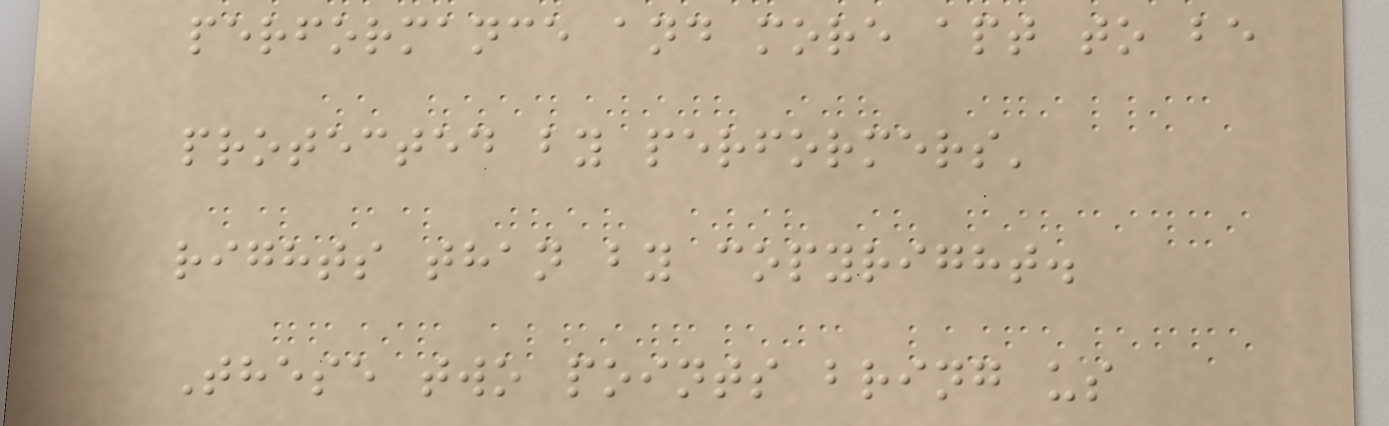performance and more apt to be
protected by performers'
rights than by copyright.
These two points bring us
